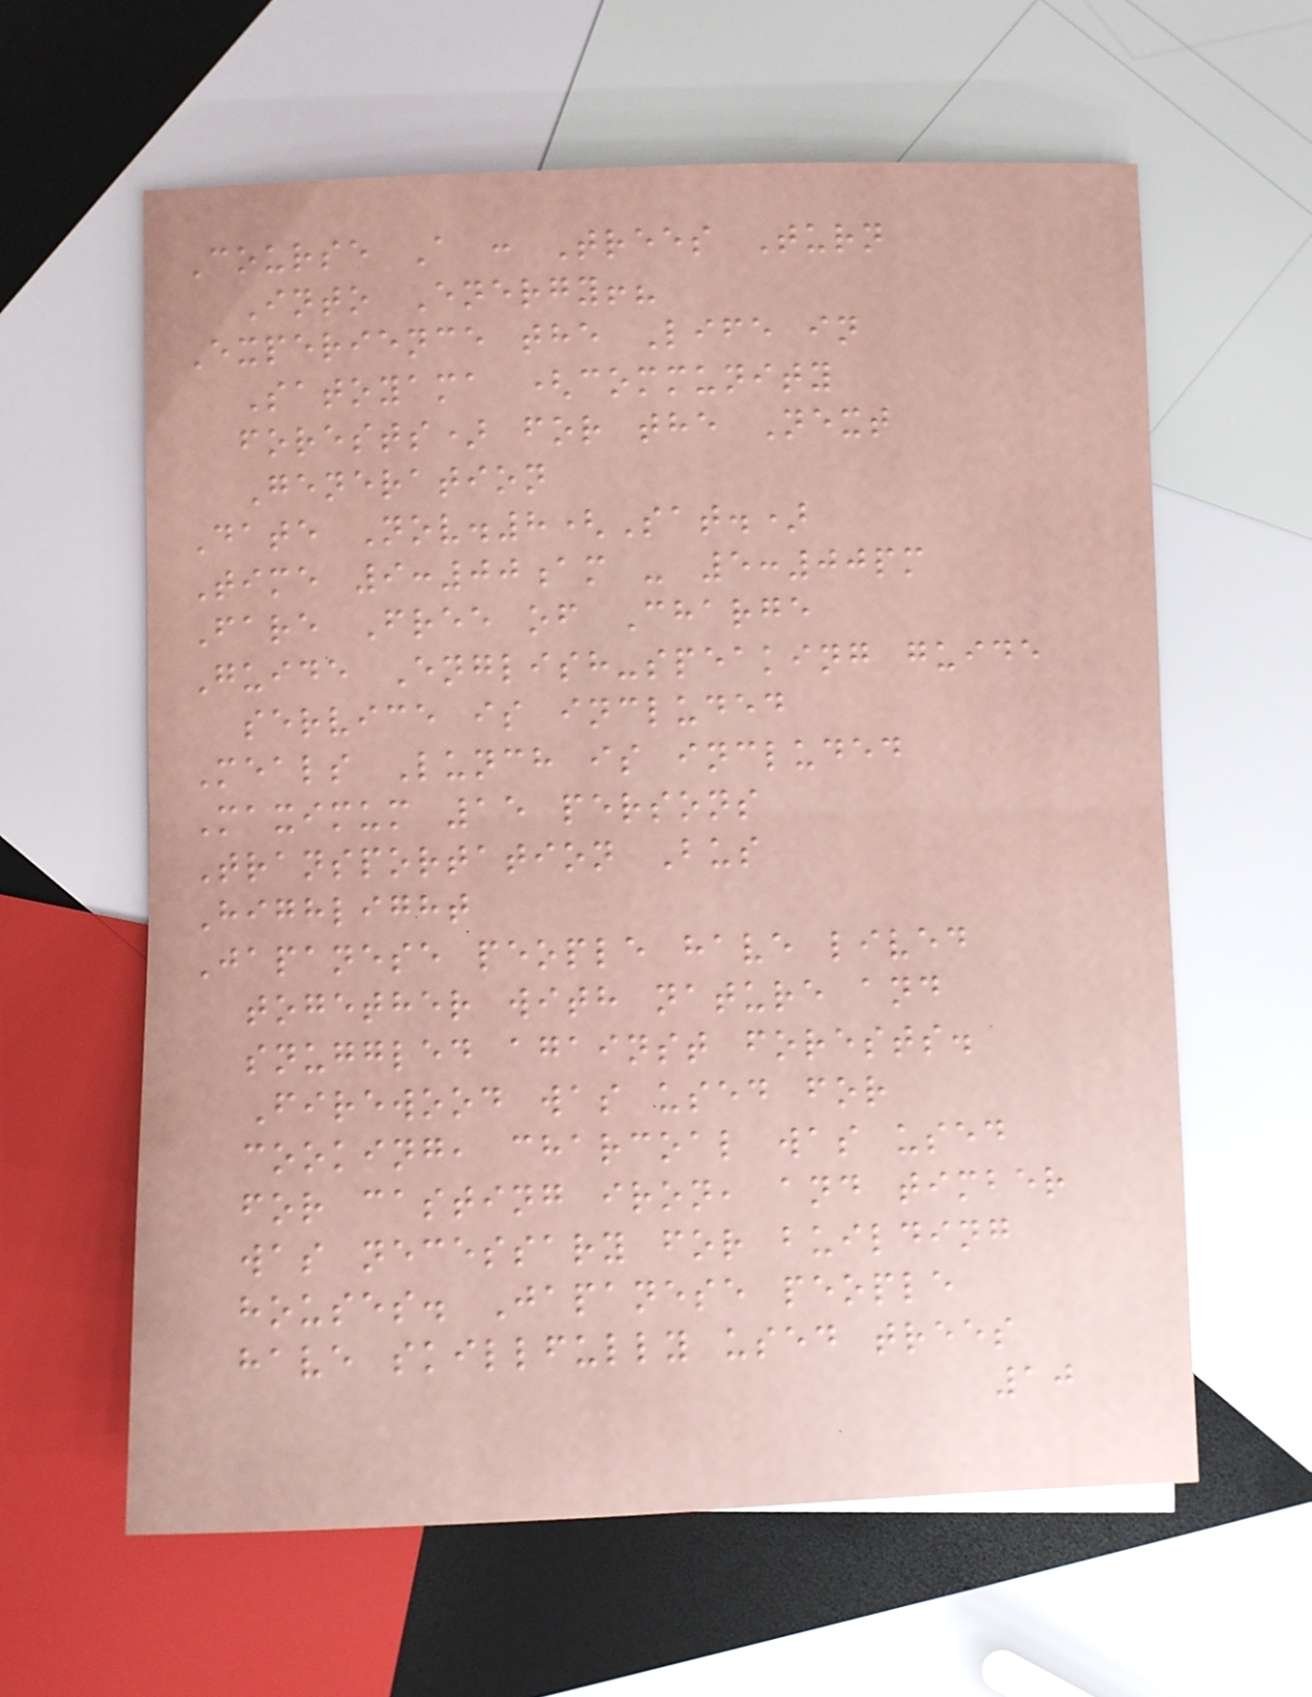Course A : Trees Turn
Into Energy!?
Experience the Life in
Satoyama (community
forests) for the Next
Generation
Date Nov.8(Sat.)
Time 9:00am - 5:00pm
Fare Free of Charge
Guide English-speaking guide
service is included
Meals Lunch is included
Maximum 15 persons
Transportation Bus
Highlight
Japanese people have lived
together with nature and
snuggled against forests.
Firewood was used for
cooking, charcoal was used
for casting iron, and timber
was necessary for building
houses. Japanese people
have skillfully used trees
10
